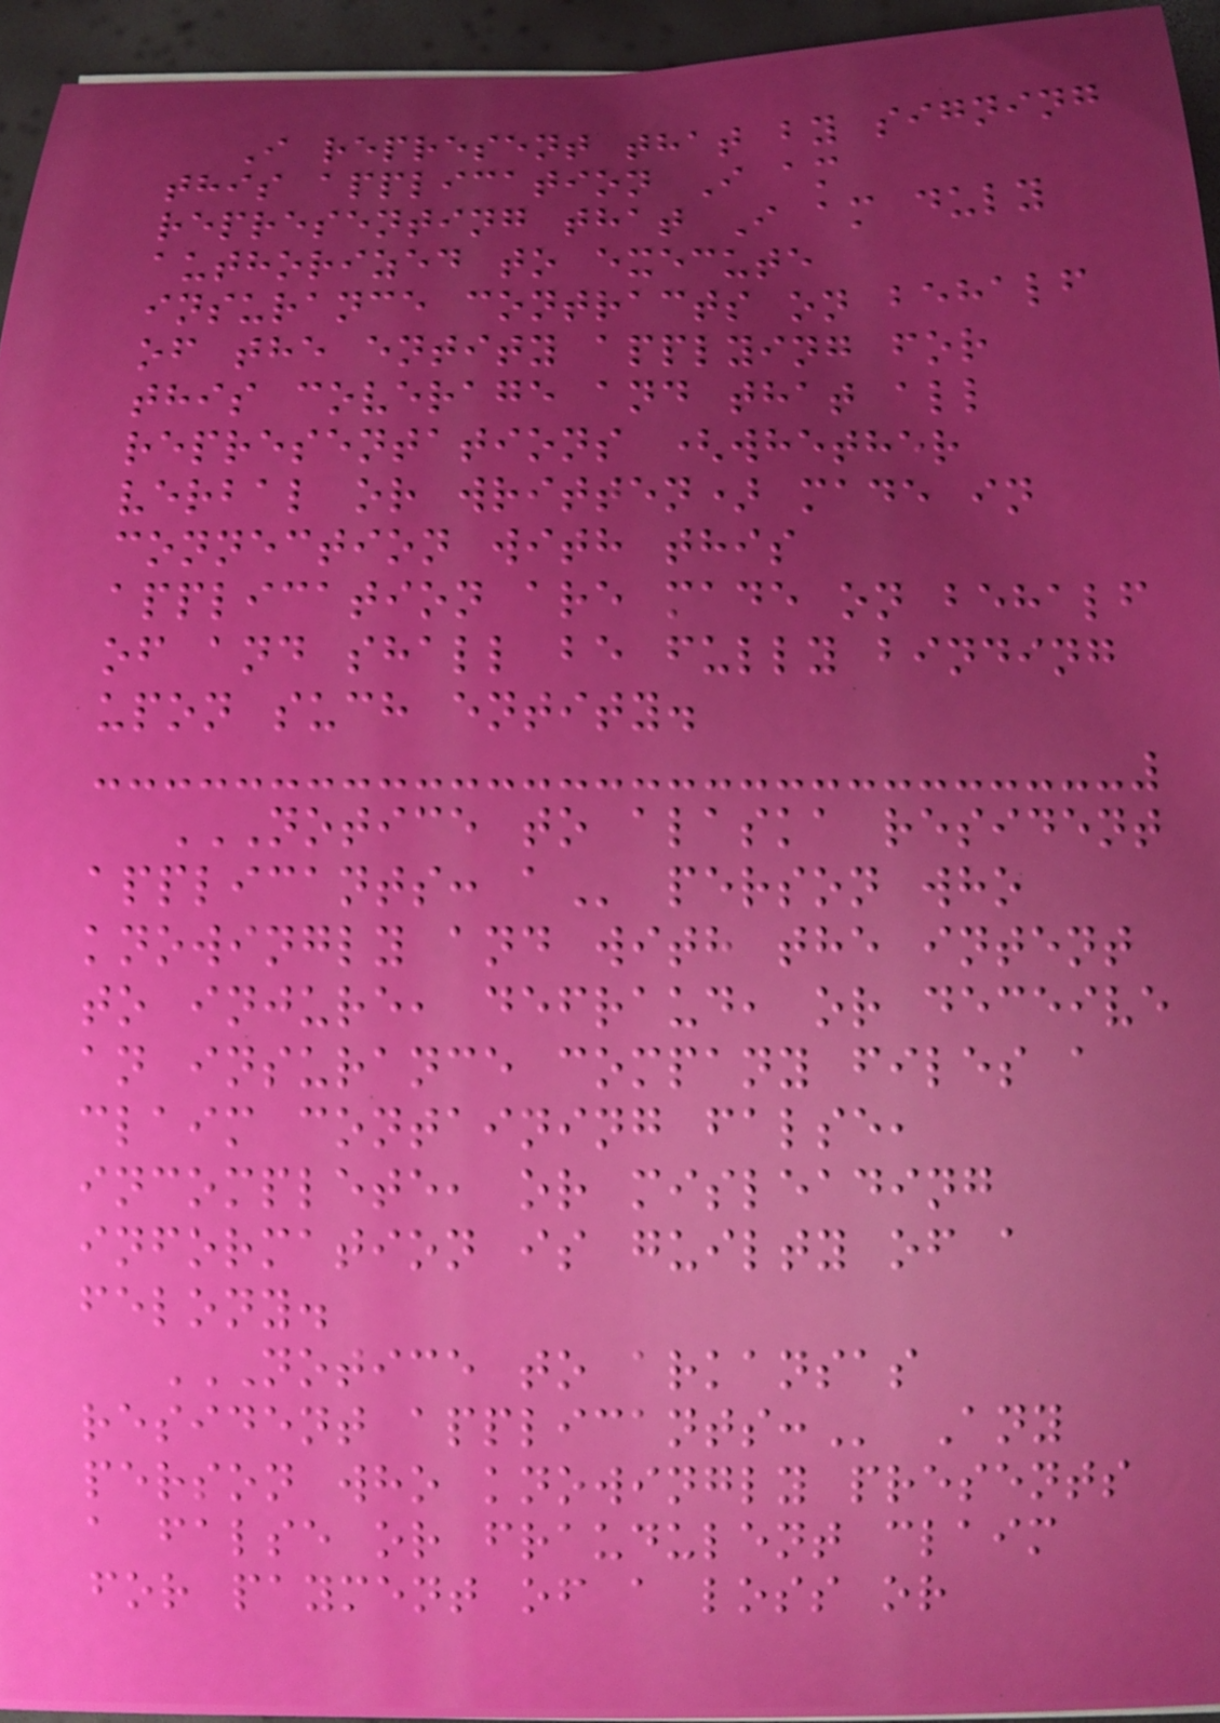I represent that by signing
this application I am
representing that I am duly
authorized to execute
insurance contracts on behalf
of the entity applying for
this coverage and that all
representations (whether
verbal or written) made in
connection with this
application are made on behalf
of and shall be fully binding
upon such entity.
NOTICE TO ALASKA RESIDENT
APPLICANTS: A person who
knowingly and with the intent
to injure, defraud, or deceive
an insurance company files a
claim containing false,
incomplete, or misleading
information is guilty of a
felony.
NOTICE TO ARKANSAS
RESIDENT APPLICANTS: Any
person who knowingly presents
a false or fraudulent claim
for payment of a loss or
